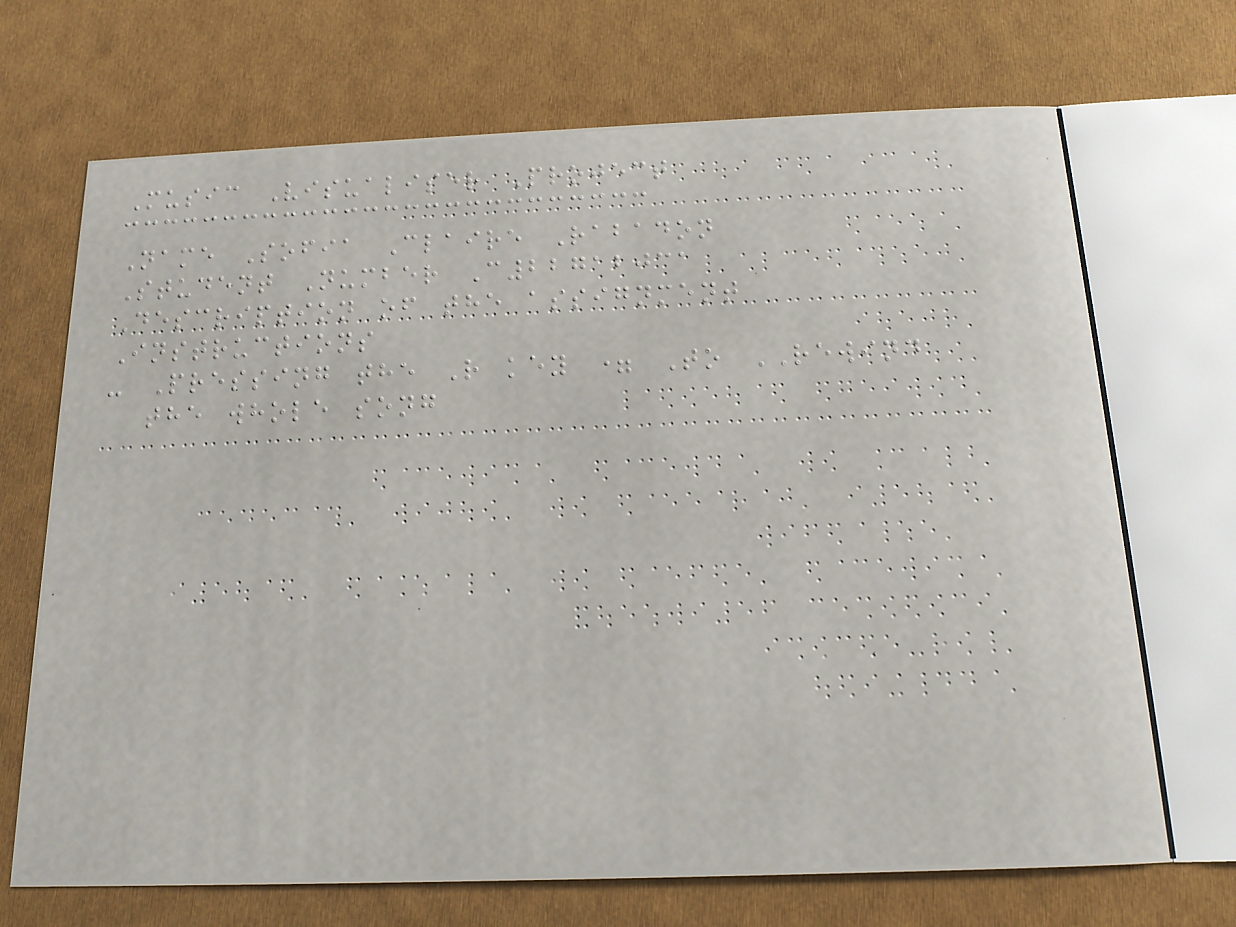Music Visualiser Project
Name Sofia Claire Rabadon
Student Number C22712031
Description of the assignment
Instructions
- Pressing the R key = To REWIND
the whole song
